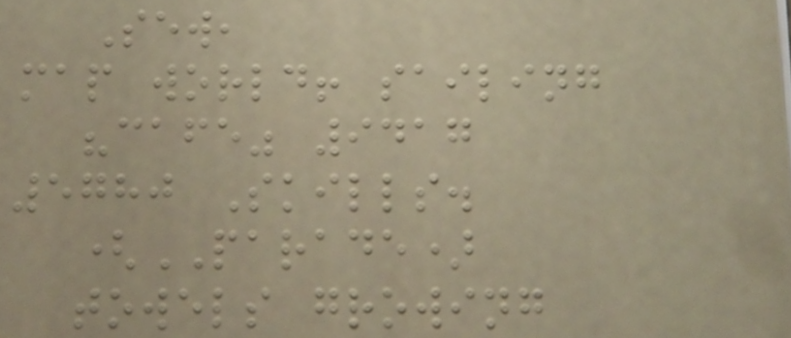Sew,
map world! sailing
"cafe" 9417
5780 Skills.
(PARADE)
towels growing
